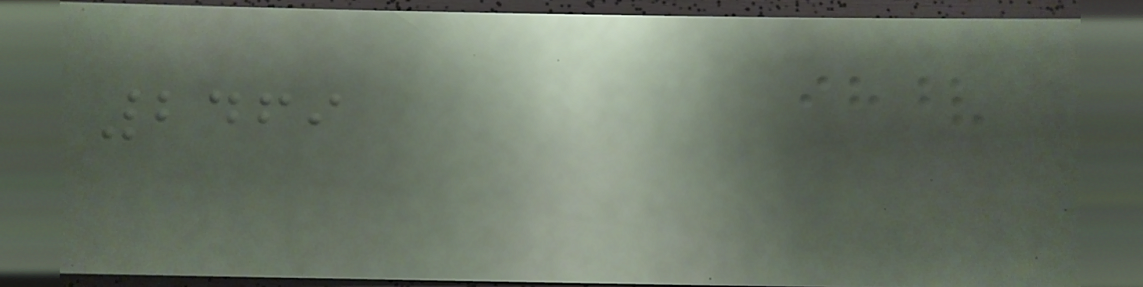2469
